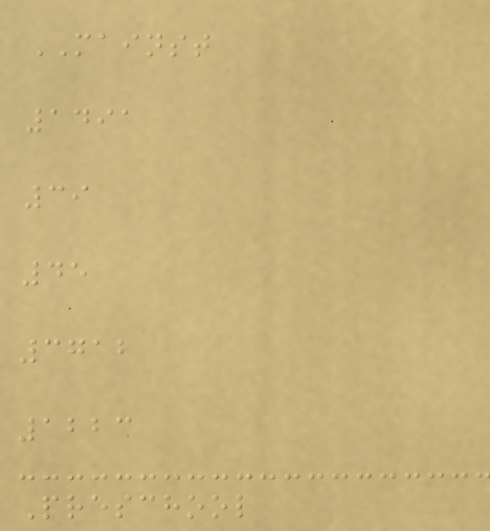MAINST
1491
39
45
3712
1223
Preschool
